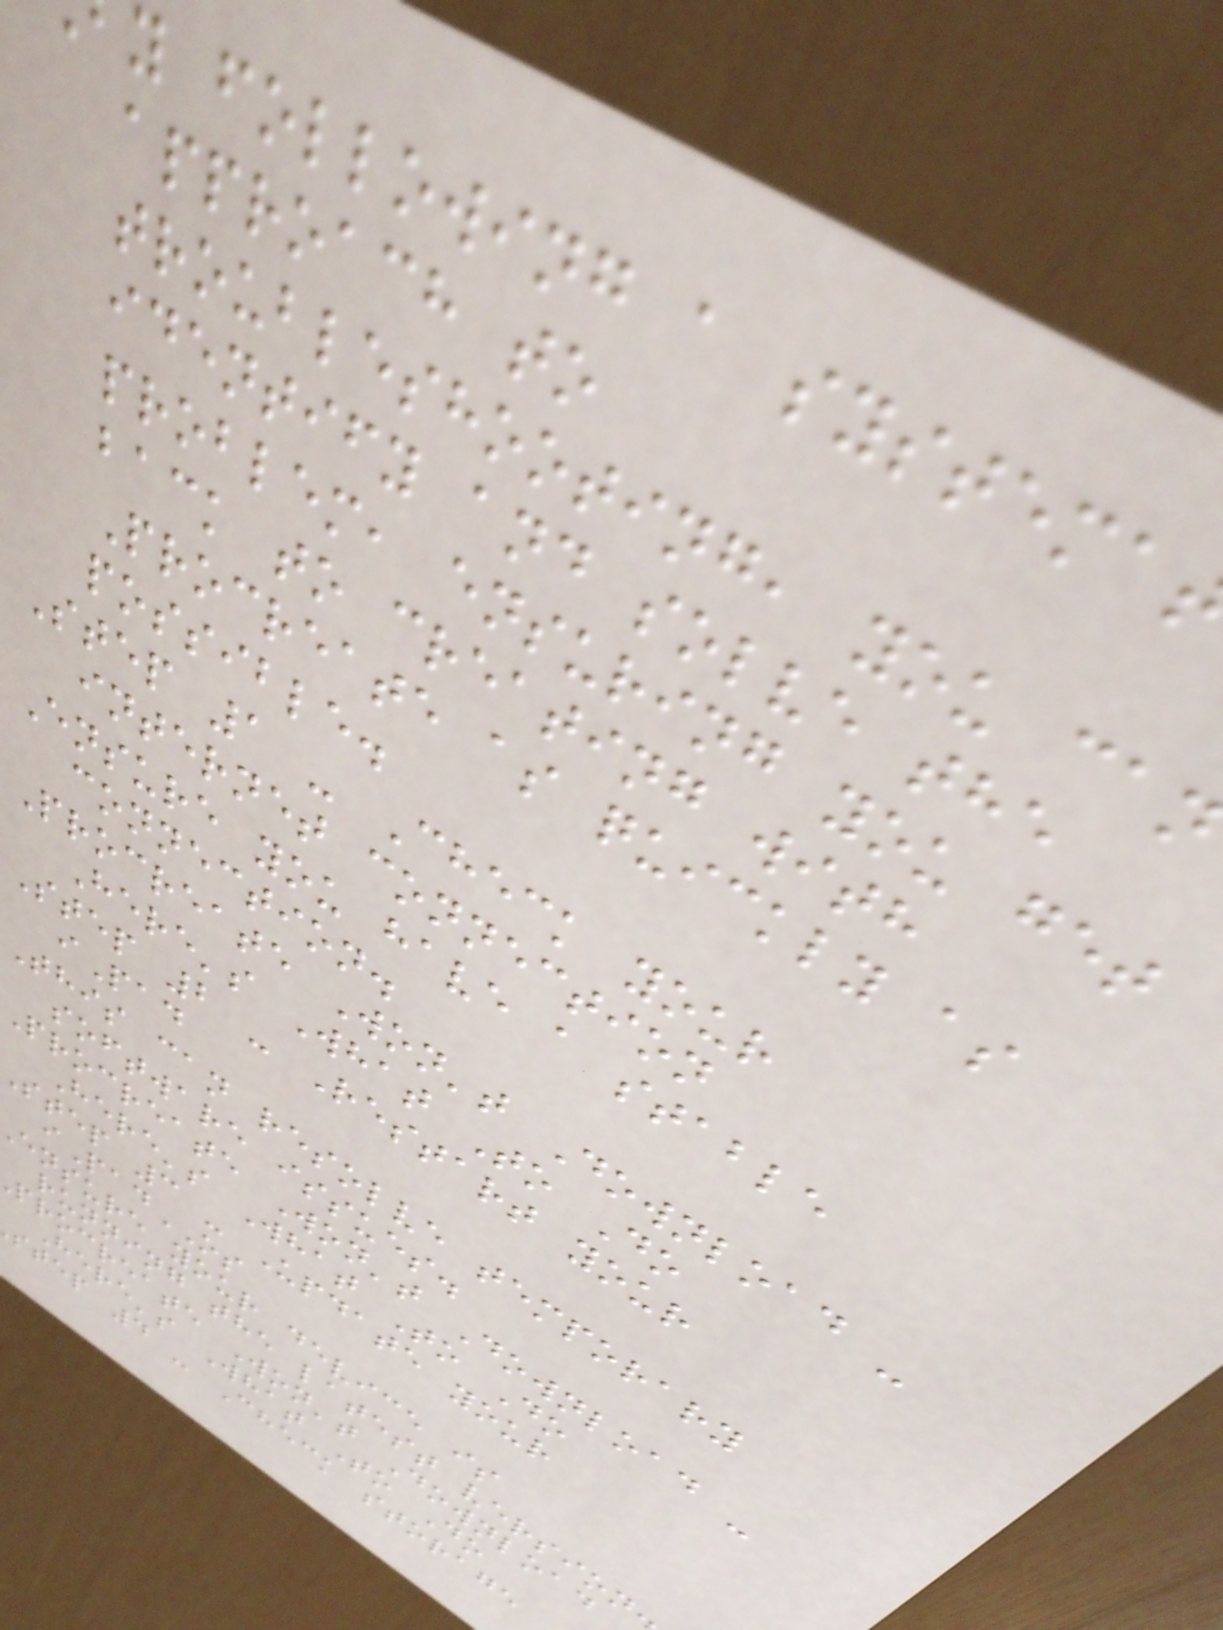y following a systema
approach to
troubleshooting, you ca
identify and solve the
problem, ensuring you get
back to creating with
Procreate as quickly as
possible.
Step 1 - Check your
internet connection
Ensure you have a stable
connection.
Procreate Won't Download -
Here's What To Do
Step 2 - Restart your
iPad
This can resolve temporary
software issues.
Procreate Won't Download -
Here's What To Do
step 3 - Update your
iPadOS
ensure your device is
running the latest version
procreate Won't Download
Here's What To Do
step 4 - Check storage
